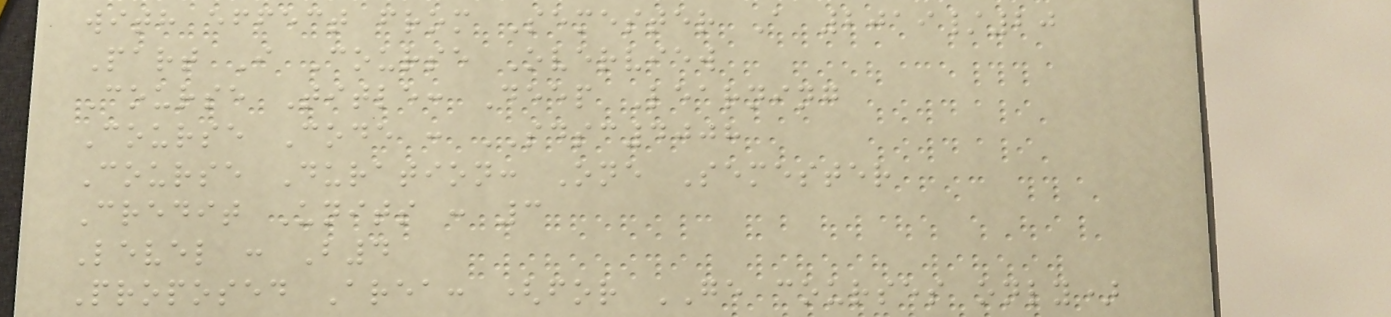with effect from Semester A 2019/20
Part I Course Overview
Course Title: Deep Learning
Course Code : SDSC4008
Course Duration: One Semester
Credit Units : 3
Level : B4
Proposed Area: (for GE courses only)
